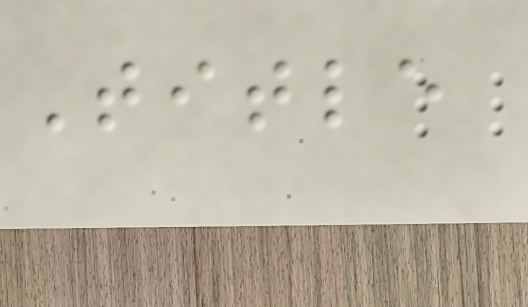Title
